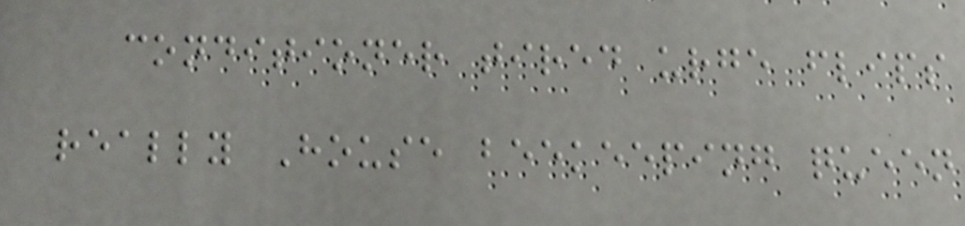conditioner tired urge flips
really House beekeeping queen
